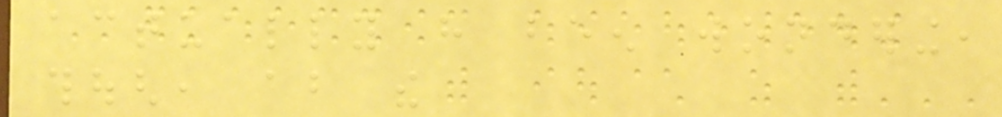actually have been wondering,
though, about the
